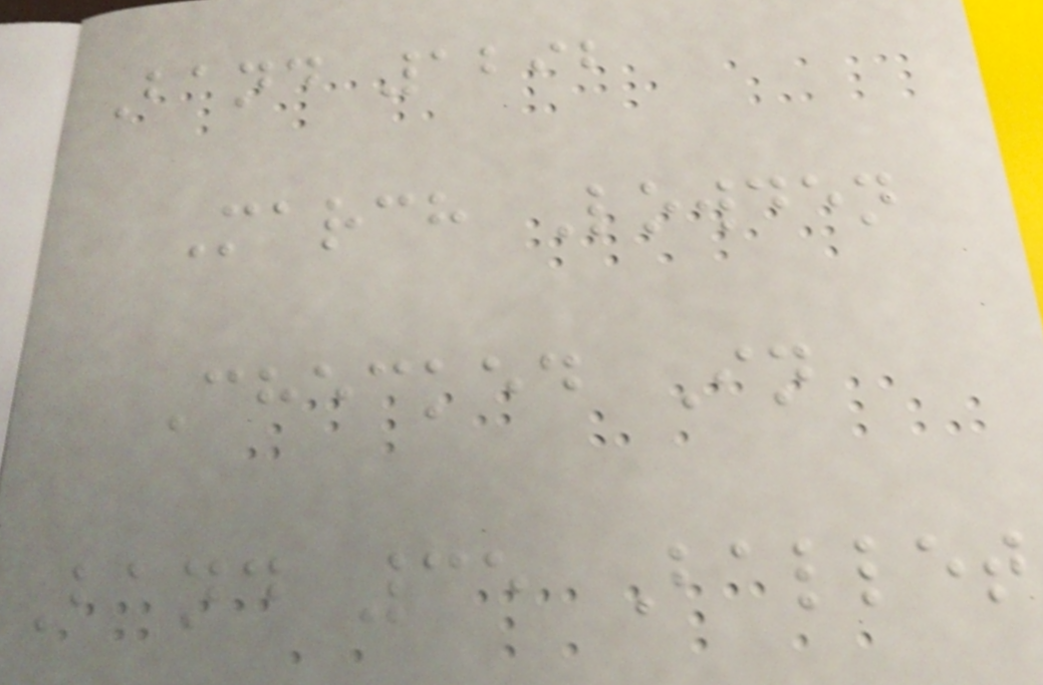Band 1292
March Lowden
Checked In
Band 35 Ballet
